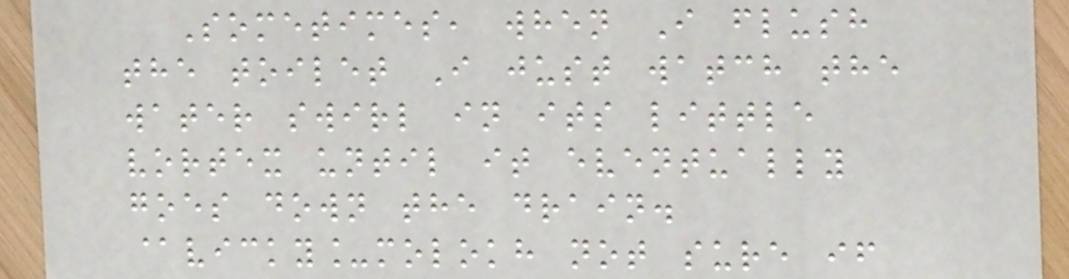Sometimes, when I flush
the toilet I just watch the
water swirl in its little
vortex until it eventually
goes down the drain.
@vicky_molokh not sure if
